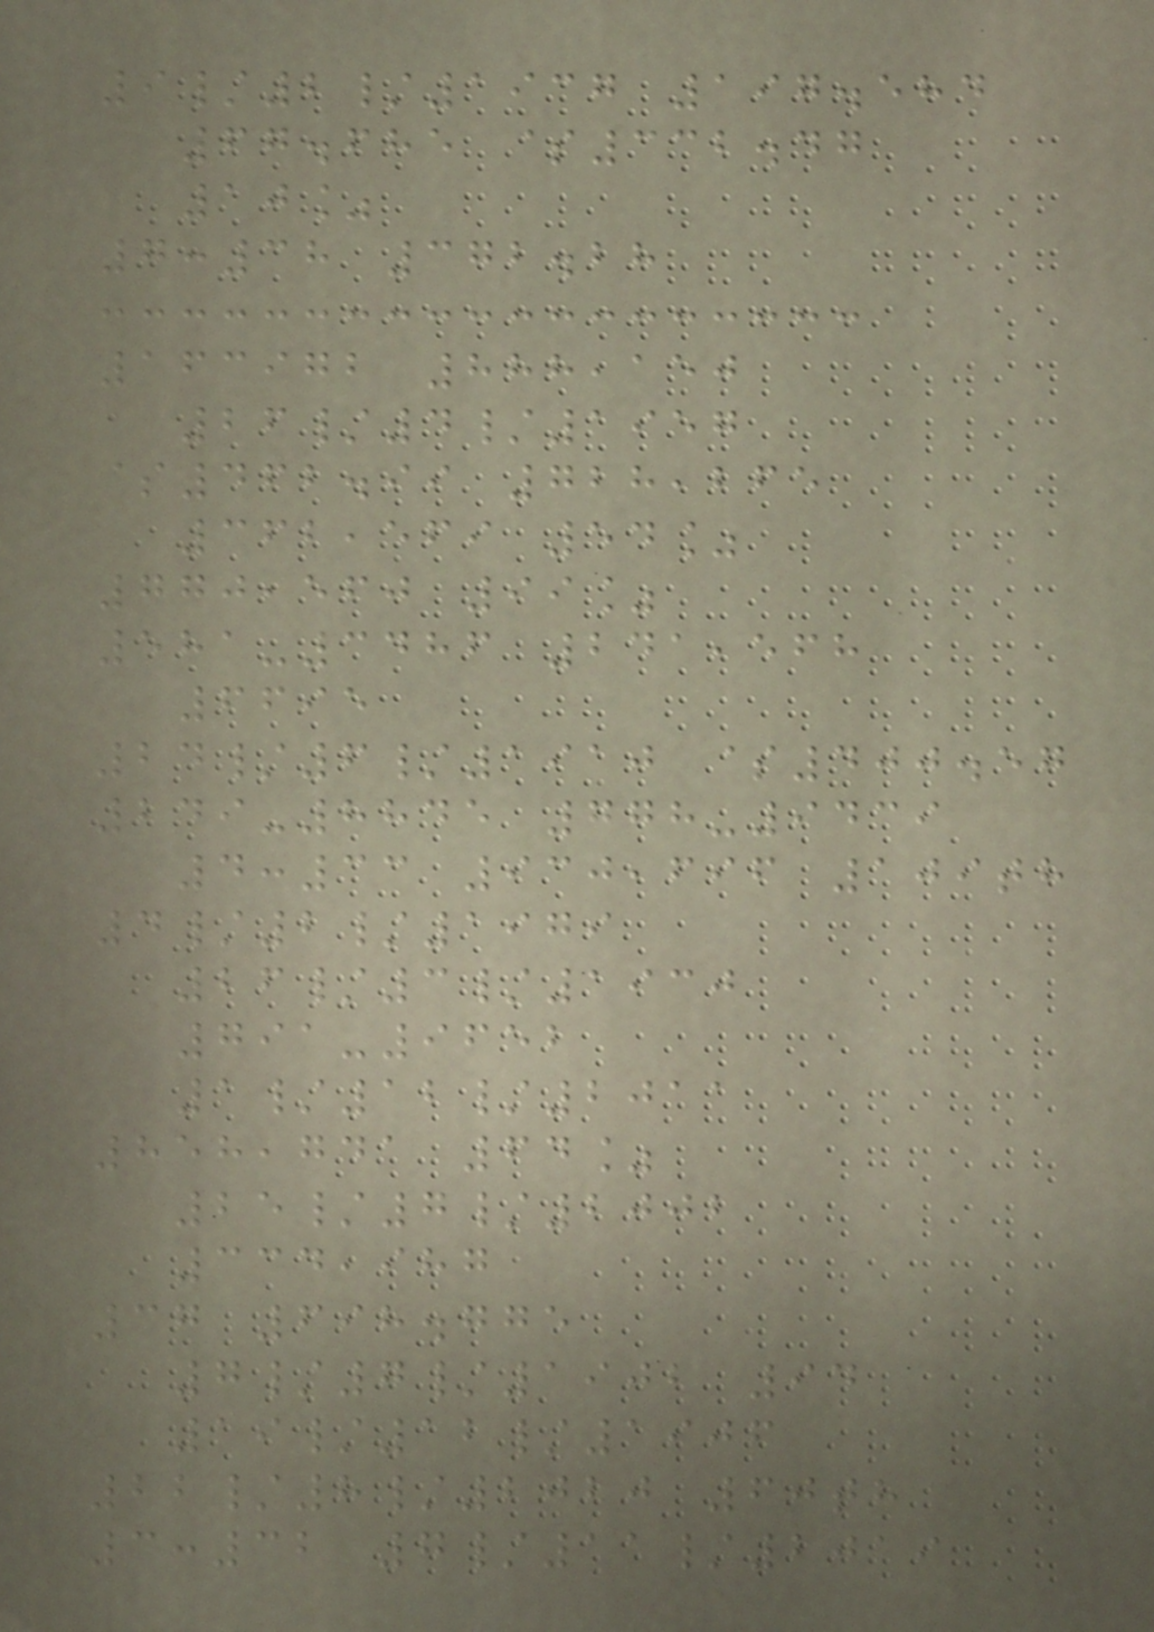9/2/1937 197.584
67.685 $332.47
10%
7:38 372.28
163972 888,150
26/4/1957
$462.99 728,265
362,569 54%
770,560 99%
581-3486 241,568
6695
24/6/1910 $400.57
249-8845 778-9439
4:33 930,696 109th
4/2/1979
26/3/1930
791-9652
1/12/2011
858,741 64%
25/7/2002
334,987
37 698.775
7/7/1902 94
19/12/1906
22/8/2020 60th
3:32 7/11/2019
